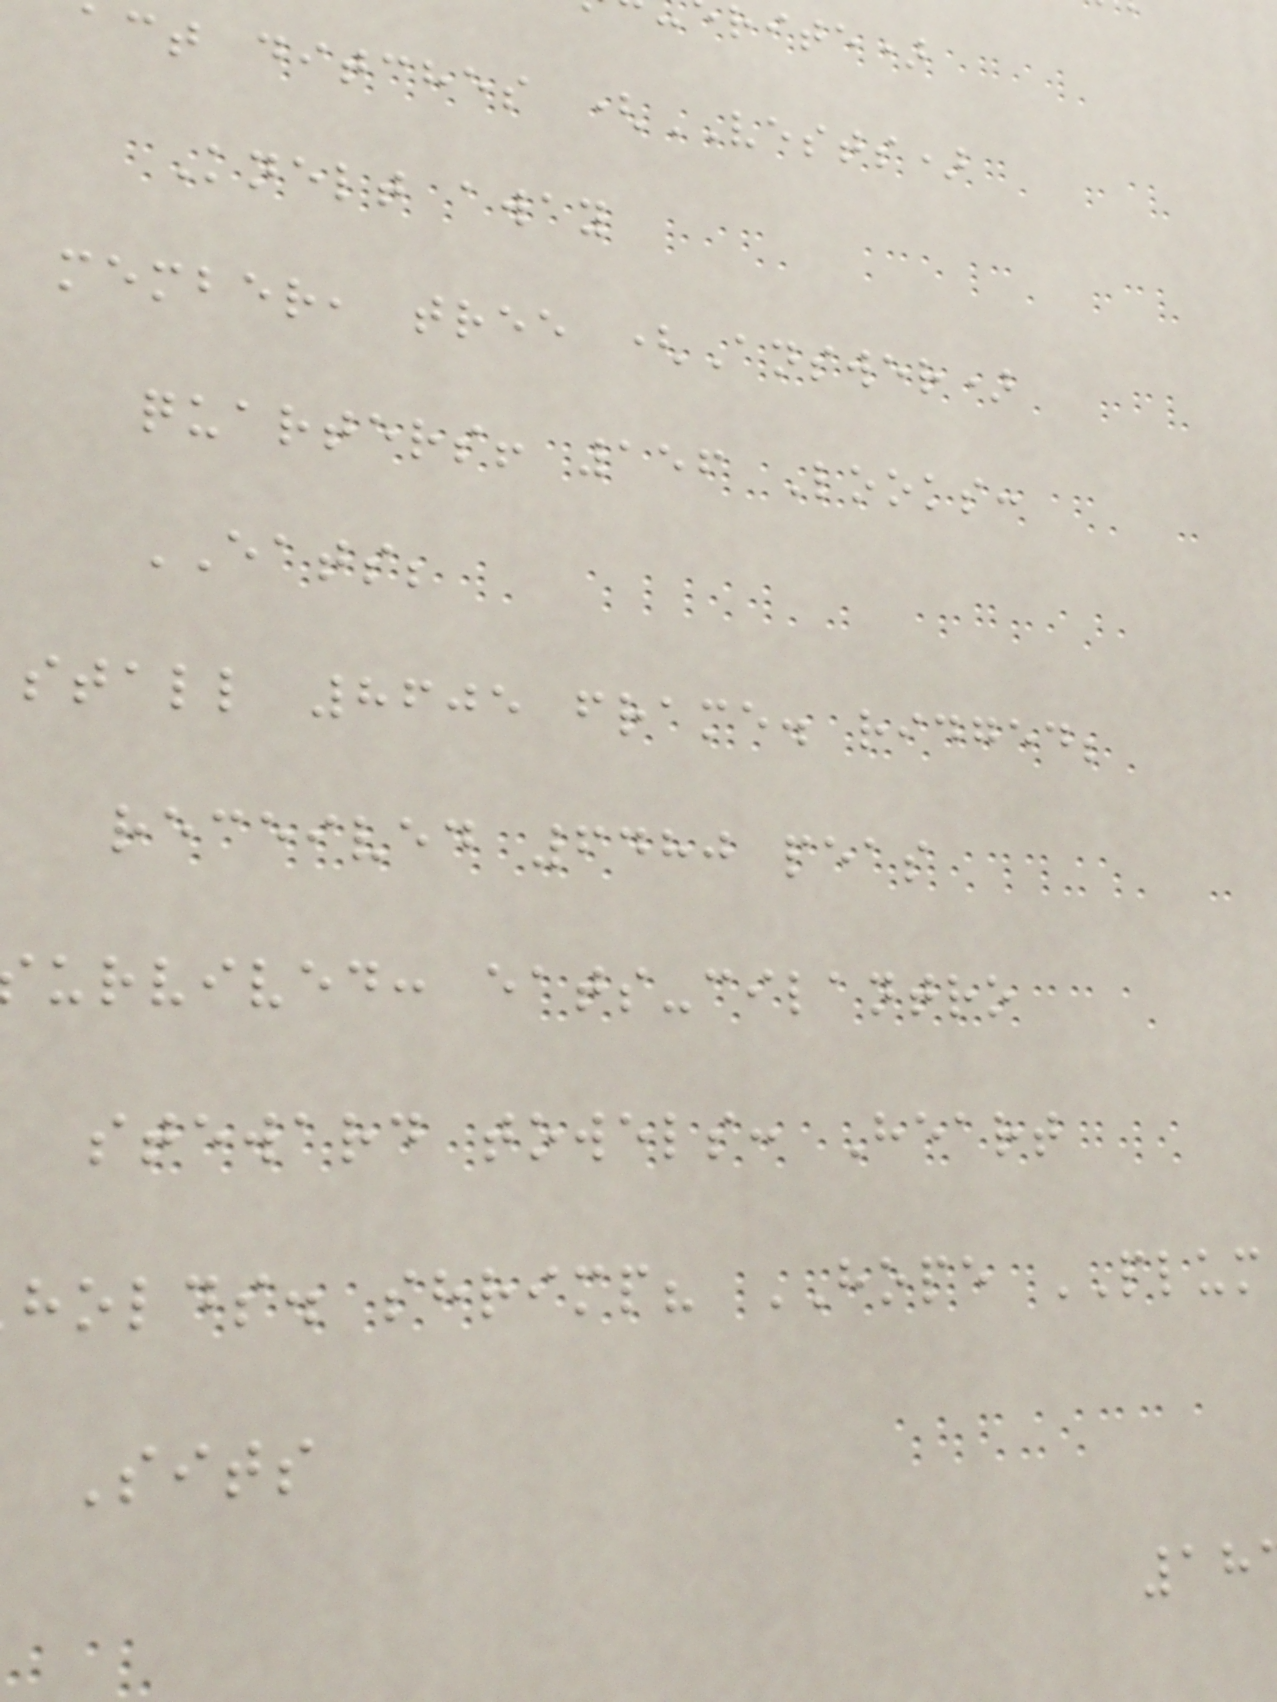rite)
act ditches (VESTS)
Knelt away
member, tree (Answer)
quarters! 156 Looks:
EATS;
stall 8605 frame. ridged;
received 6480 peas
urvived: eats-cilantro
steward towels: Heart
holds. shrimp? HOPE PLUM
Sits
